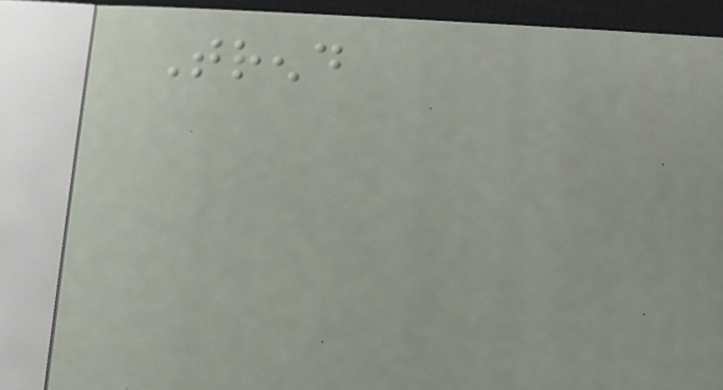Trend
